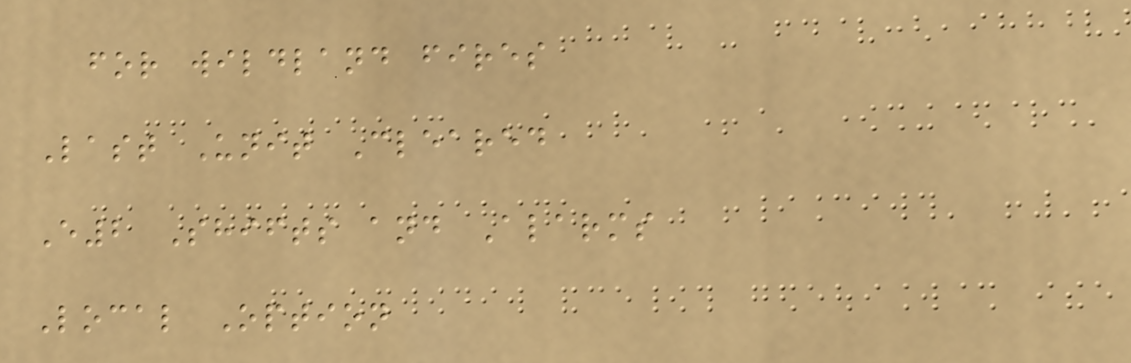for wildland fires
Last Unit Cleared
E2 Shifts and Alarms
Local Option
